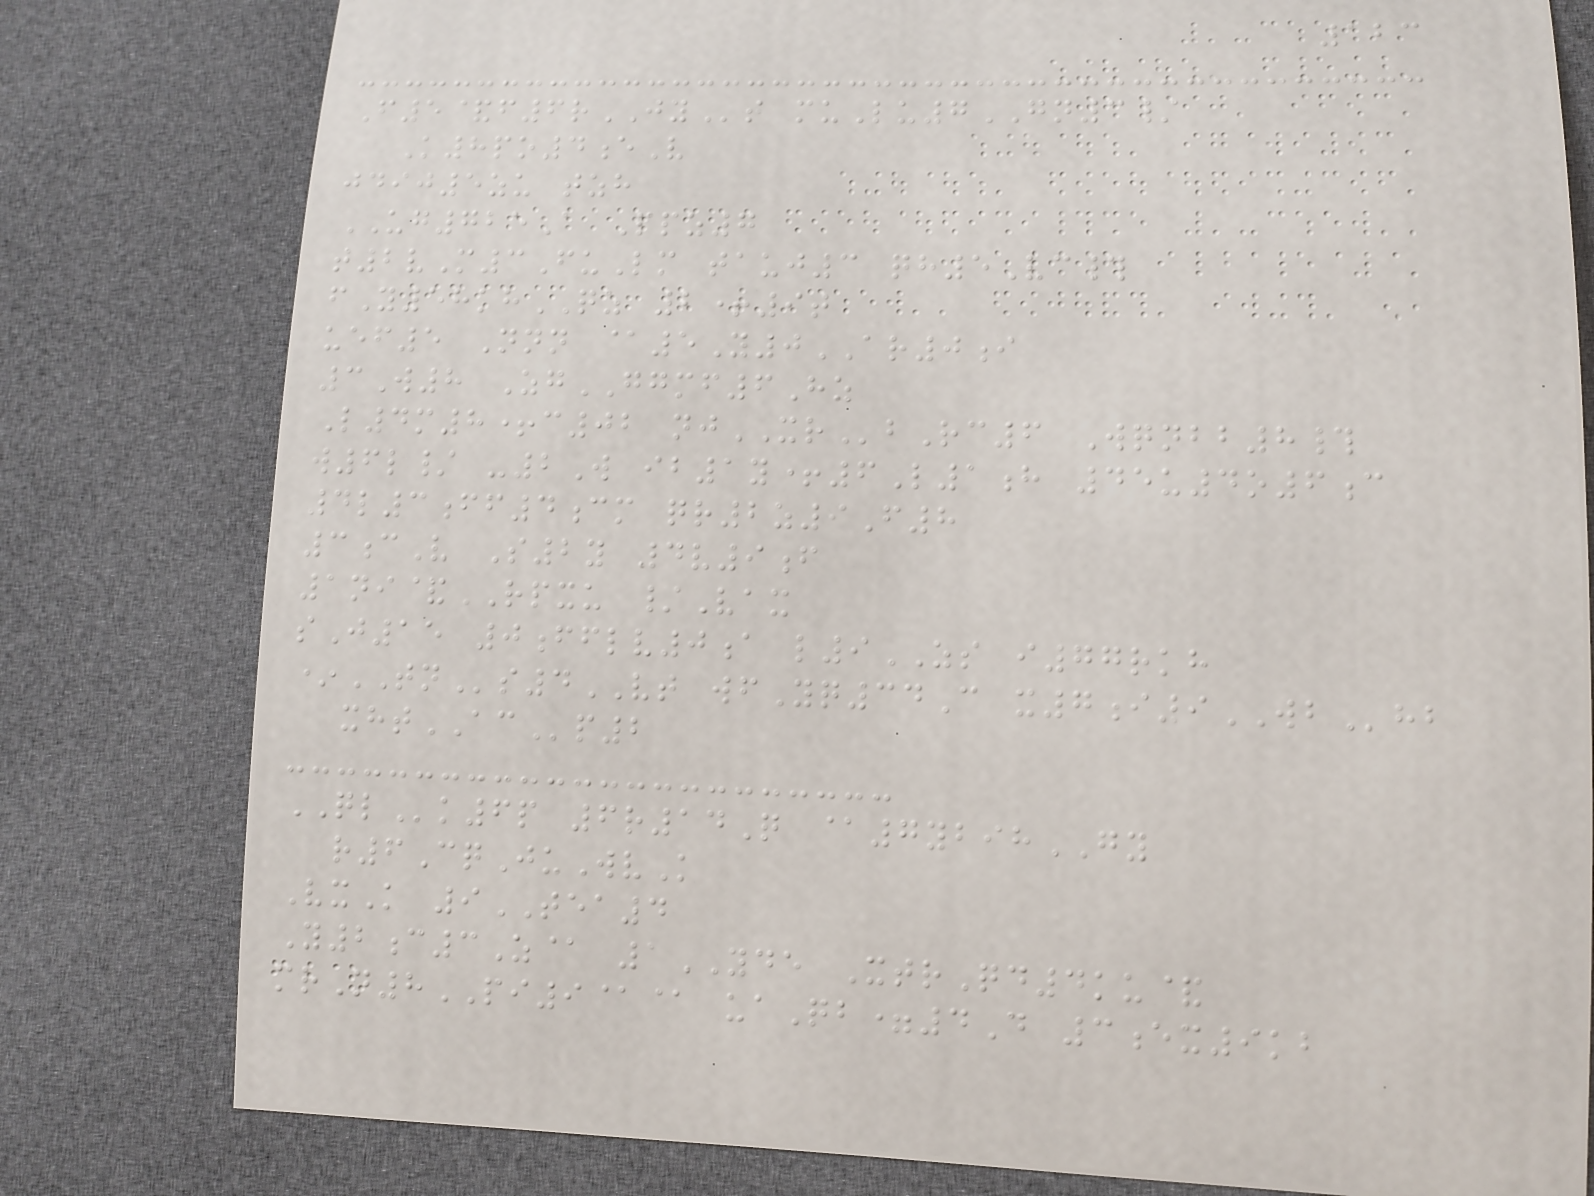123
F5&f6rJYt muLu7GN3/
K8po4eV
jdij5zu tzh
UG725A Ppz7
t2vM3FuLm tauj3 qh5Vc#
fY58khQZ 2+9t
uef5 Nnn @5Y0AR0i
3W8 ZgGGMF6Hz
L4m8+c02 njXRbRc6 Wqnbb8#
w6l/ -2W ib1y+6L1h 45u4o6c
4l3ff4cm qr2z9F8
3cV S2y 4v9f
1ni&RPXU /Vax
sJ15 0fflv0a l9ZS i77rkh
*TNs4VT wfYq34C x7i9WBhb
xhtACp2
QLk6p 6r14Q @7ybihGY
r6CqJuWvK
VxK 9TEA4
Y2c3Z@ 1YDE XtrQd4ku&
mrN8PI9@@ uaQb=4D 3ex9kb
